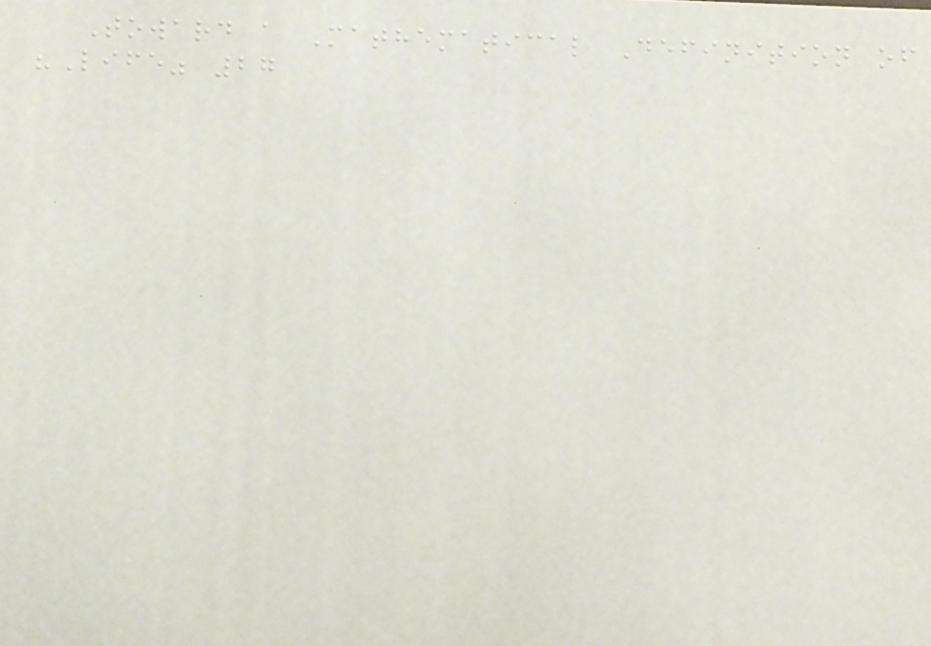Toward a Mathematical Definition of
"Life" 27
